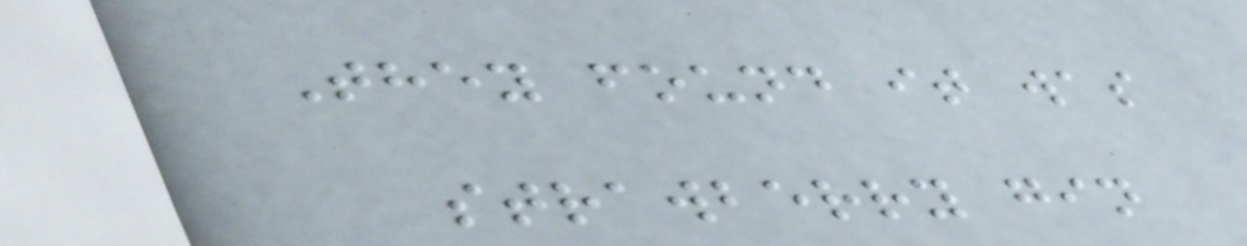They found it was
strawberry gin
